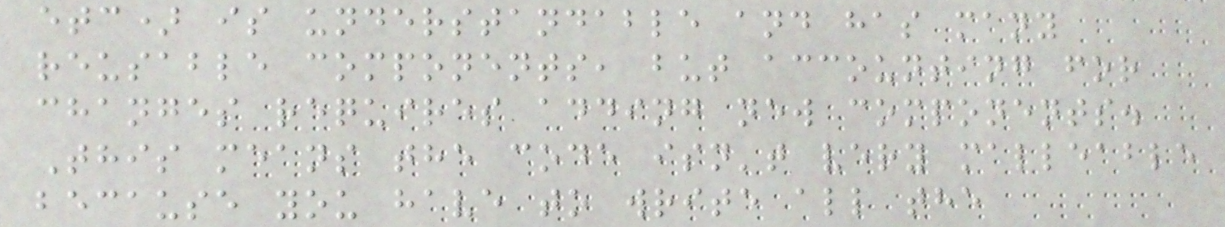etc) is understandable and has many
reusable components, but accounting for
changes requires adding new components.
This means the code isn't very malleable
because you have to write all the
